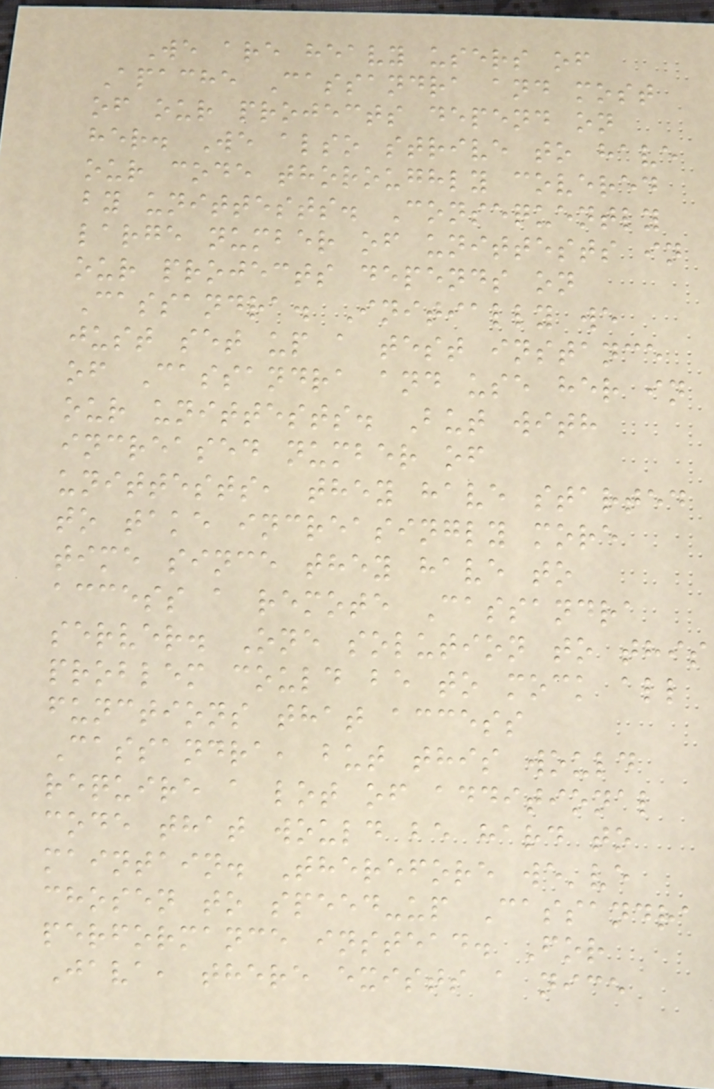We are heavy users of
Apache Cassandra and most
of our projects depend on
her. We also strive to have
our code thoroughly covered
by unittests. Consequently
large number of unittests in
our projects depends on
Cassandra. Initially we
just set up a test instance
of Cassandra and use her in
our unittests. But with
increased number of
unittests, they have started
to take increasingly more
time since they have to
access a remote Cassandra
server. One solution to this
problem could be to mock all
functions that access
Cassandra, but this would
require a lot of additional
code that would be hard to
maintain. Therefore we've
chosen to speed-up Cassandra
performance instead. For
Java, there exists a nice
